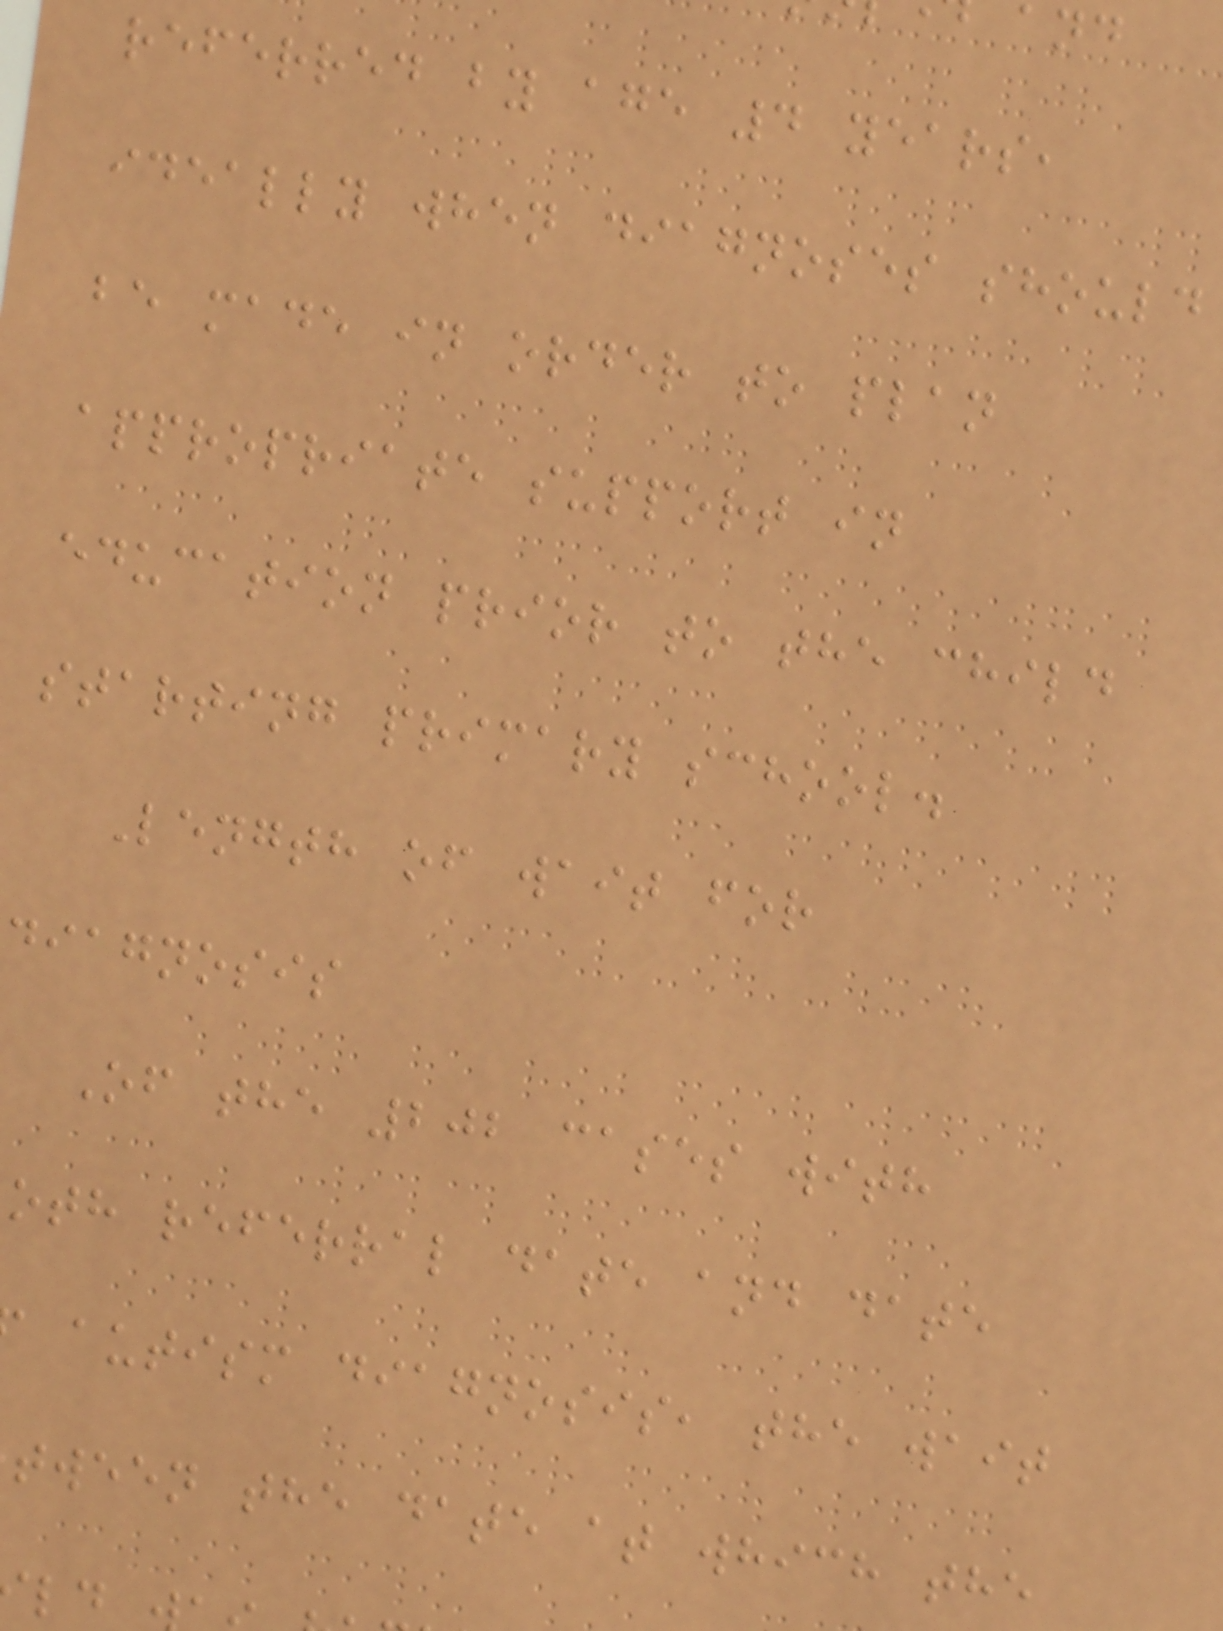referred by age 4 years,
ideally when diagnoses should
be made in order to plan
appropriate support in
education prior to the child
starting primary school.
Length of wait for
diagnosis
Of the 202 cases with
oth referral date and date
autism diagnosis, the wait
tween the date at which the
